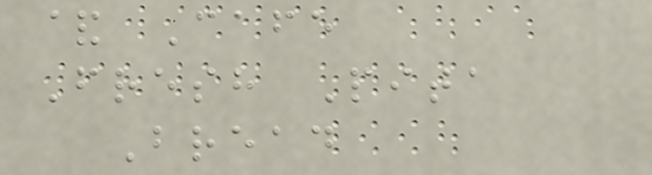& Cafe
Fresh Pita
Bread
